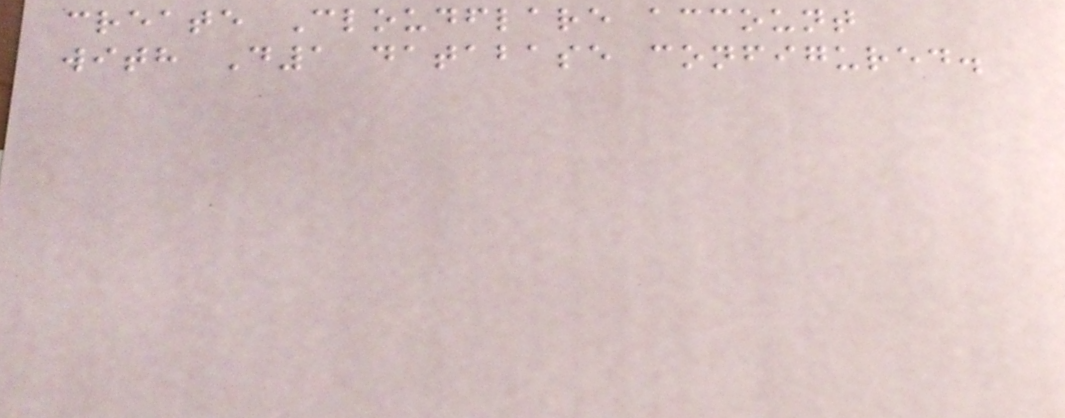create Cloudflare account
with D1 database configured.
